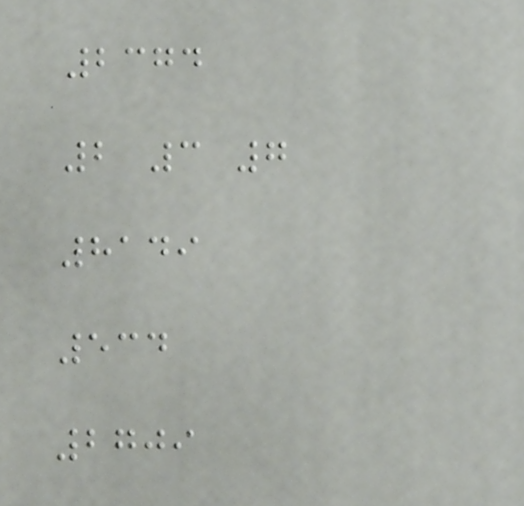2374
2 3 7
8149
534
2709
